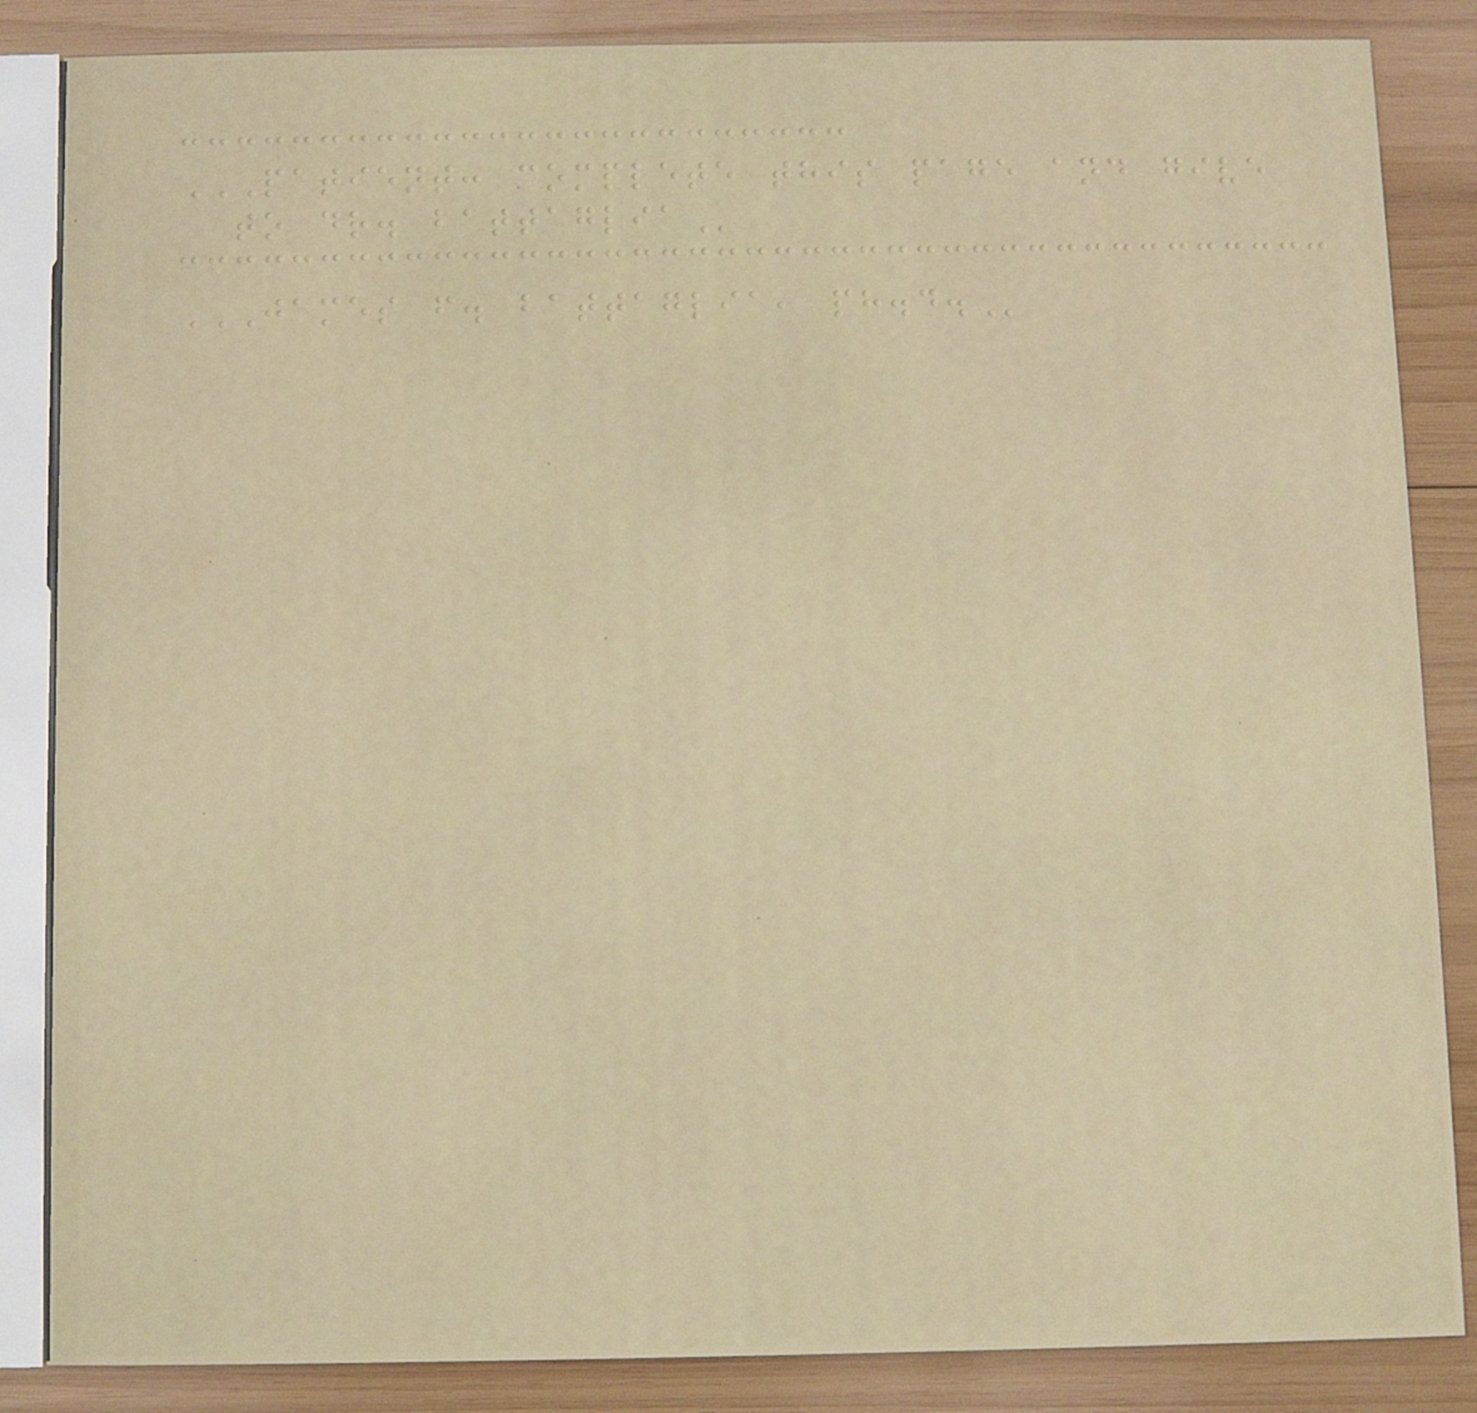PATIENT: COMPLETE THIS PAGE AND GIVE
TO DR. BATTAGLIA
JAMES F. BATTAGLIA, PH.D.
